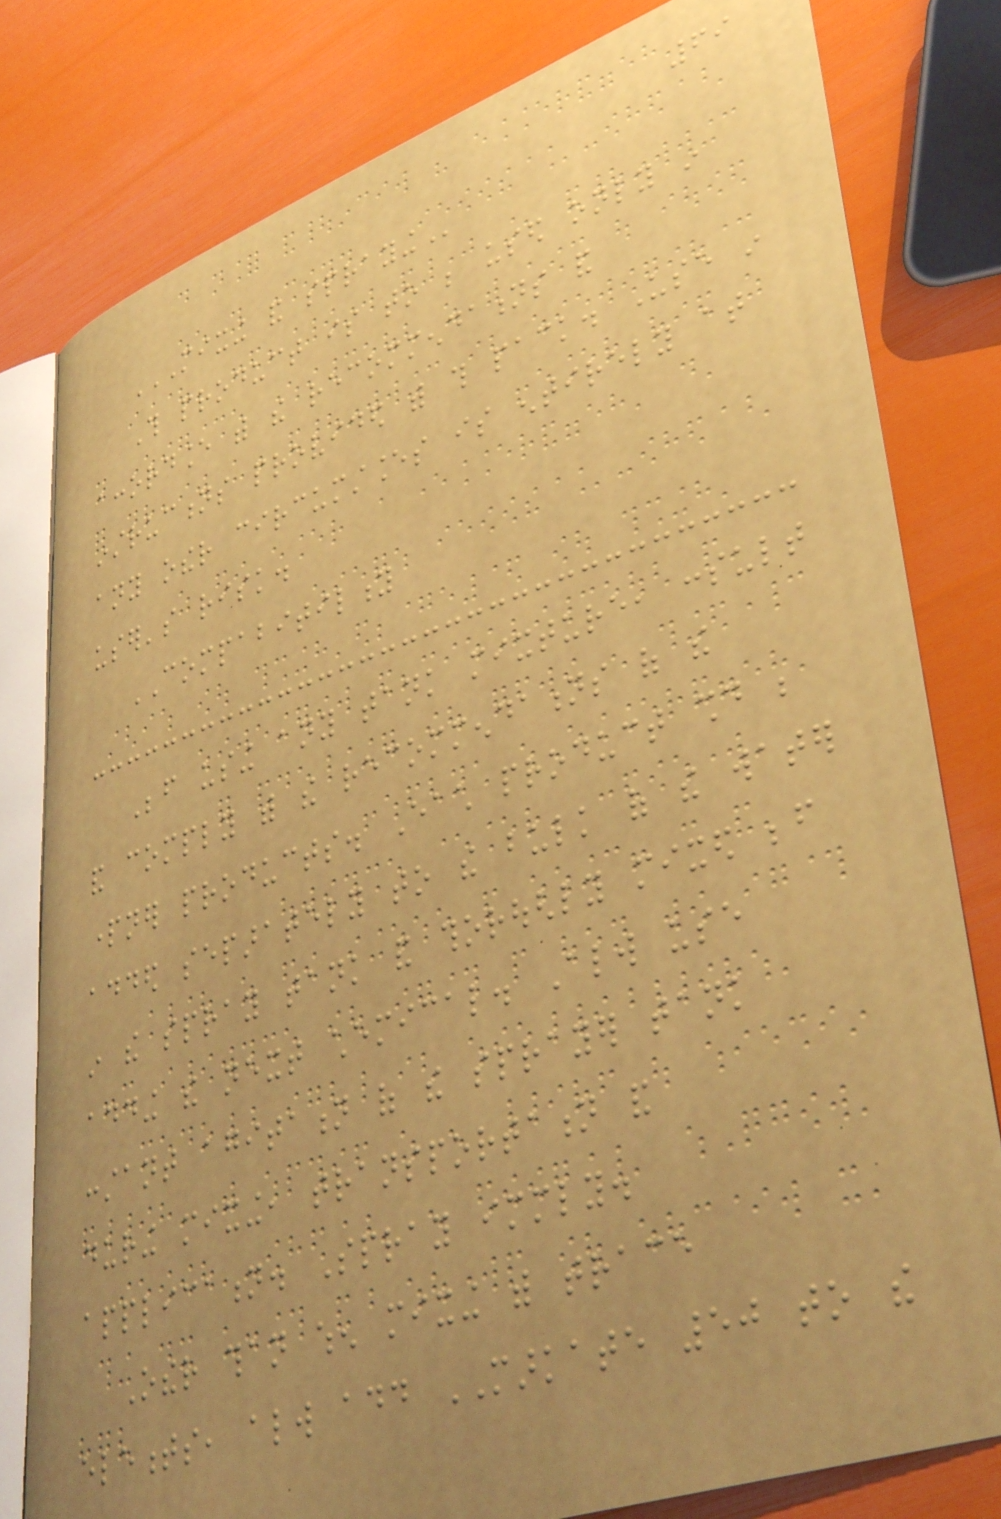69
MIXING AND SPRAYING
This product is to be used only in
accordance with the recommendations and
instructions provided with this pack. Use in
any other circumstances is entirely at
user's risk.
COMPABITILITY
Before using any tank mixture, consult
and comply with the recommendations of the
partner products. Each product should be
added separately to the bulk of the water
in the spray tank and thoroughly mixed before
adding the next chemical. Always use
constant agitation of the sprayer tank
during mixing, transportation and
application. Spray immediately.
Other than when mixing with trace
elements, always add MARKATE 50 to the
